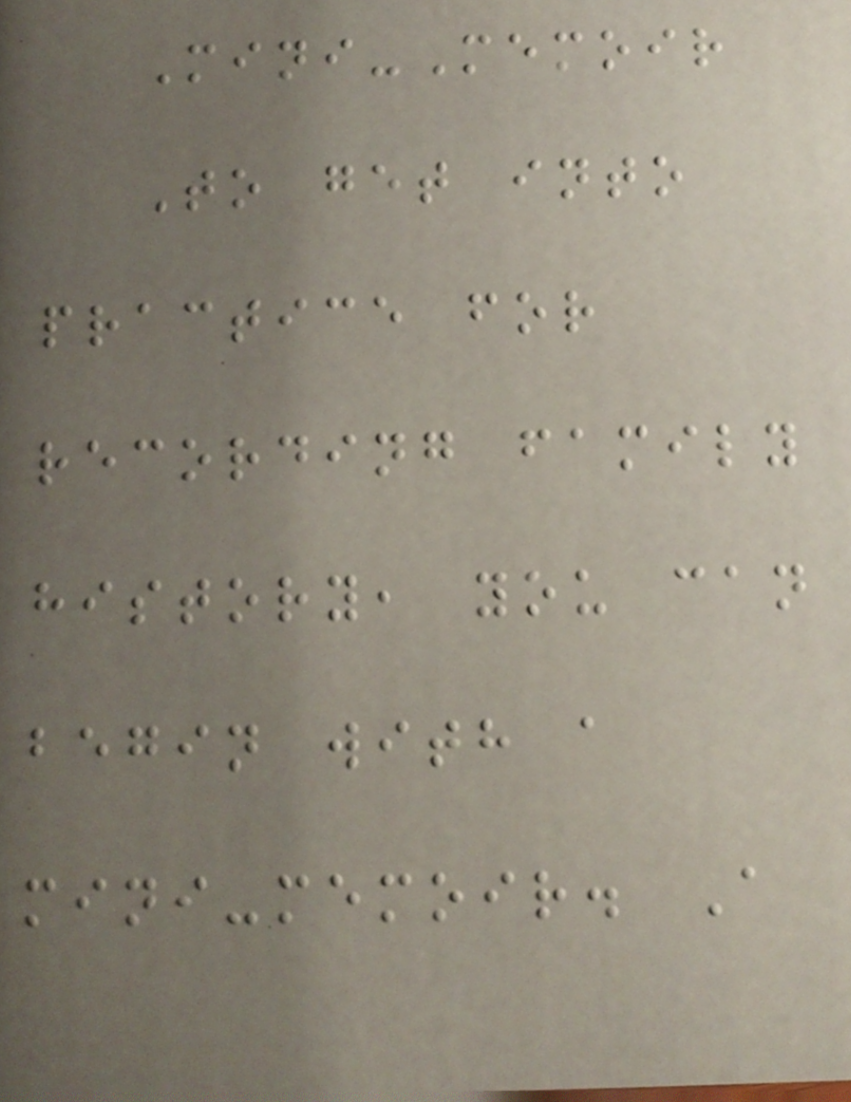Mini-Memoir
To get into
practice for
recording family
history, you can
begin with a
mini-memoir. A
